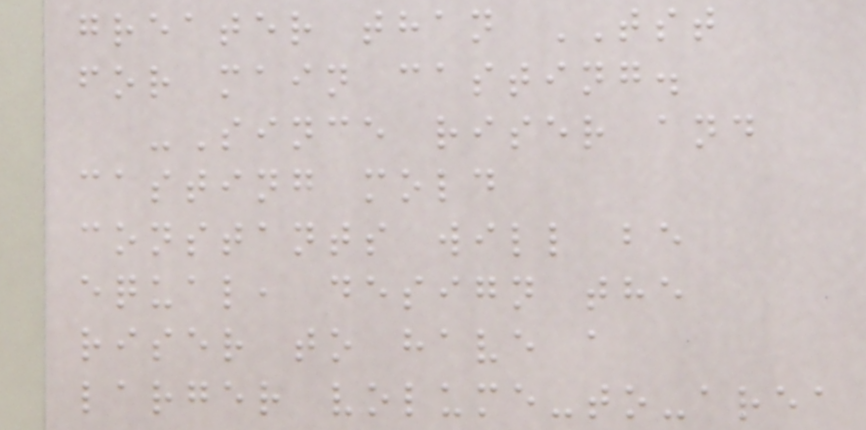greater than TST
for main casting.
-Since riser and
casting mold
constants will be
equal, design the
riser to have a
larger volume-to-area
